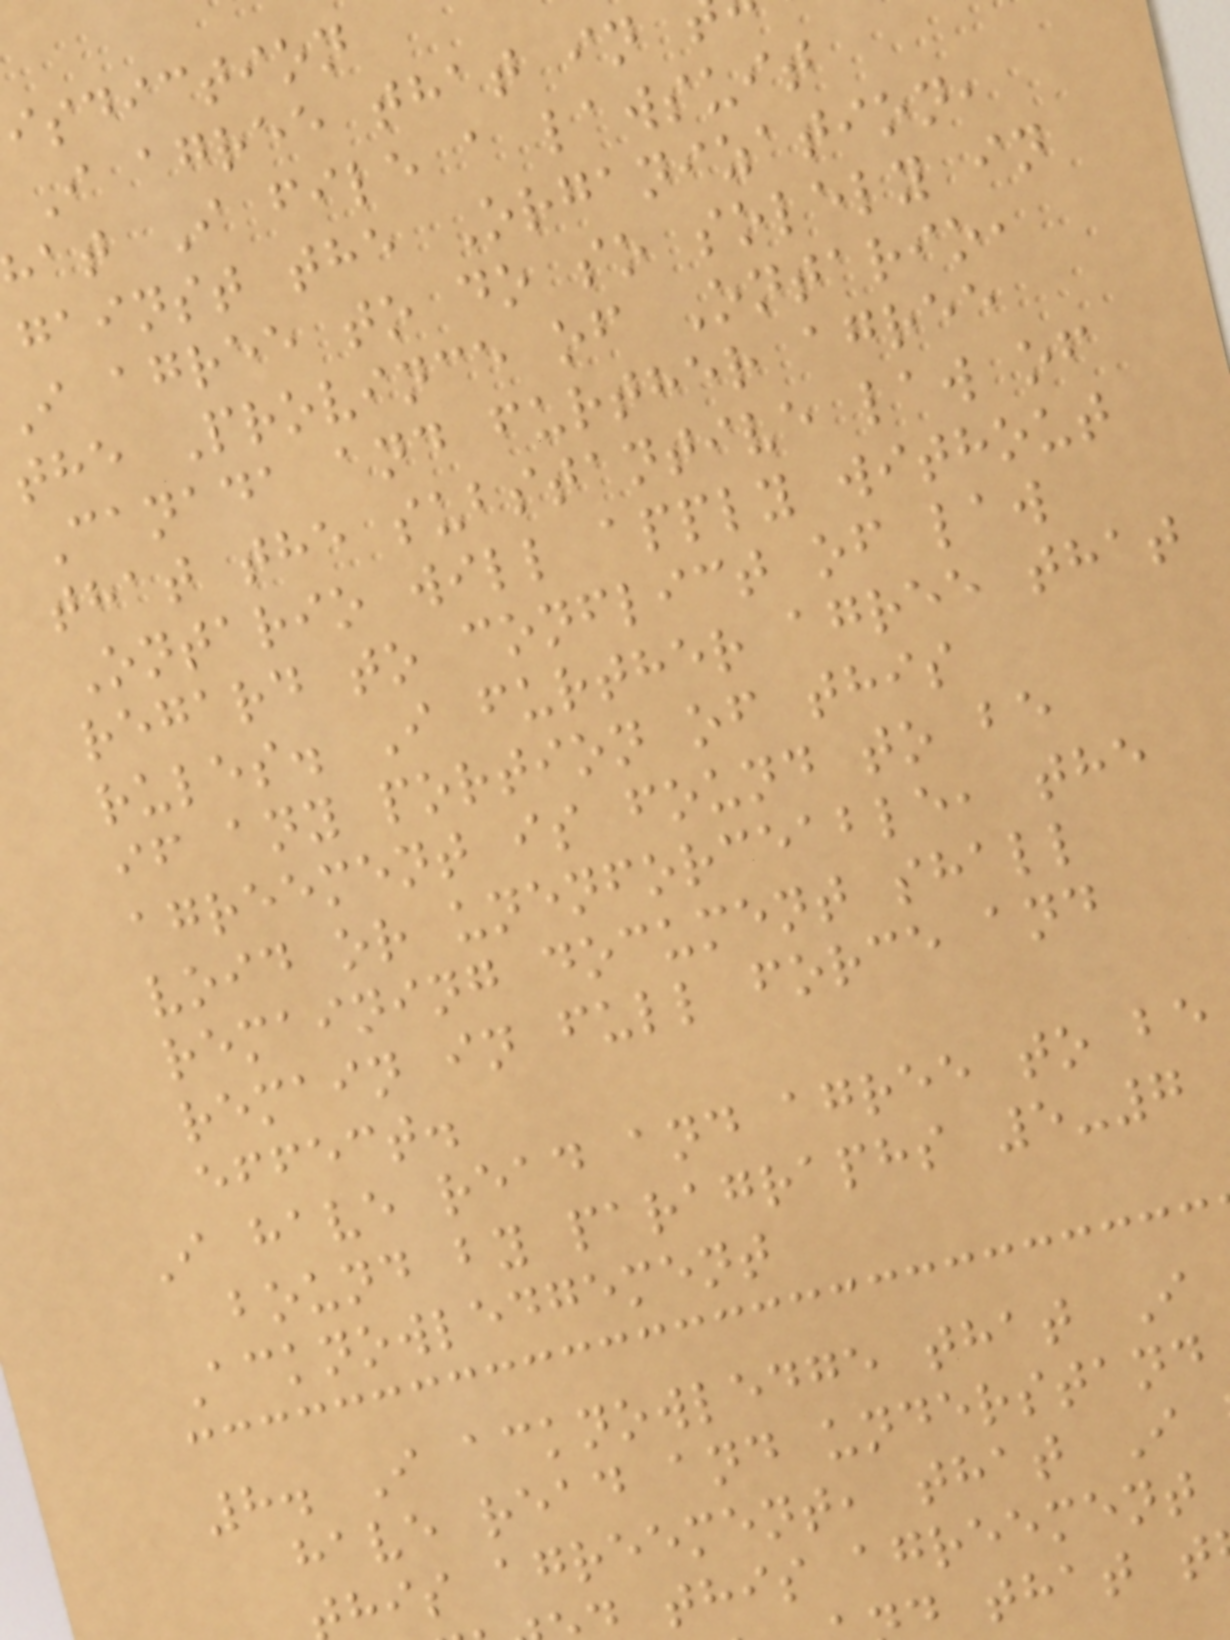isdiction
I agree that in
at I file a lawsuit
gainst the Organization,
i agree to do so solely in
the Province of Ontario,
Canada and further agree
that the substantive law of
Ontario will apply without
regard to conflict of law
rules. I further agree that
if any portion of this
agreement is found to be
void or unenforceable, the
remaining document shall
remain in full force and
effect.
I have read and agree to be
bound by paragraphs 5-7
Acknowledgement
8. I acknowledge that I
have read and understand
his agreement, that I
this agreement
